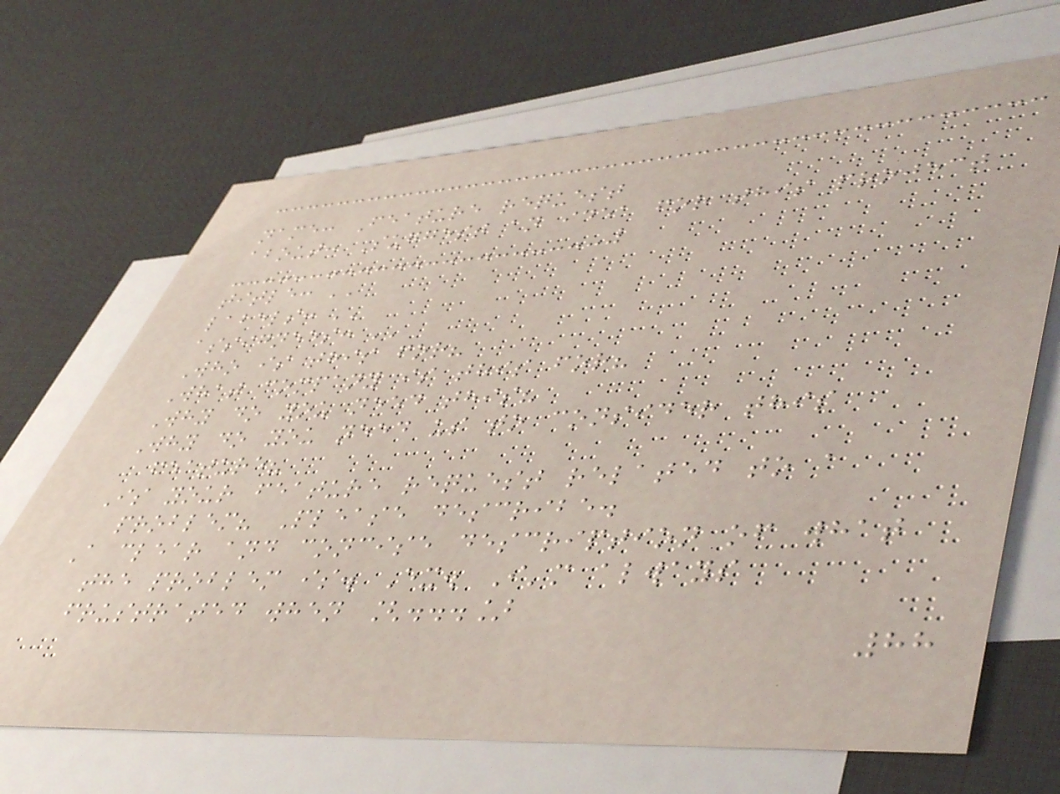name: Feature request
about: Suggest an idea for this project
title: ''
labels: ''
assignees: ''
Who is this for?
What company is this for?
Why do you need this?
Why do you need us to consider this
feature?
Is your feature request related to a
problem? Please describe.
A clear and concise description of what
the problem is. Ex. I'm always
frustrated when [...]
88
